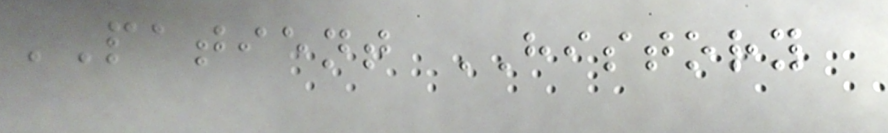PATIENT HISTORY
